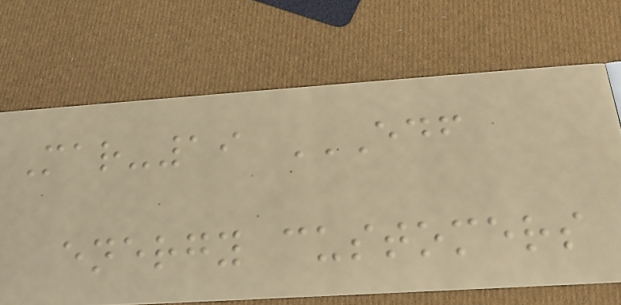Mar-19 EDF
ENERGY CUSTOMERS
